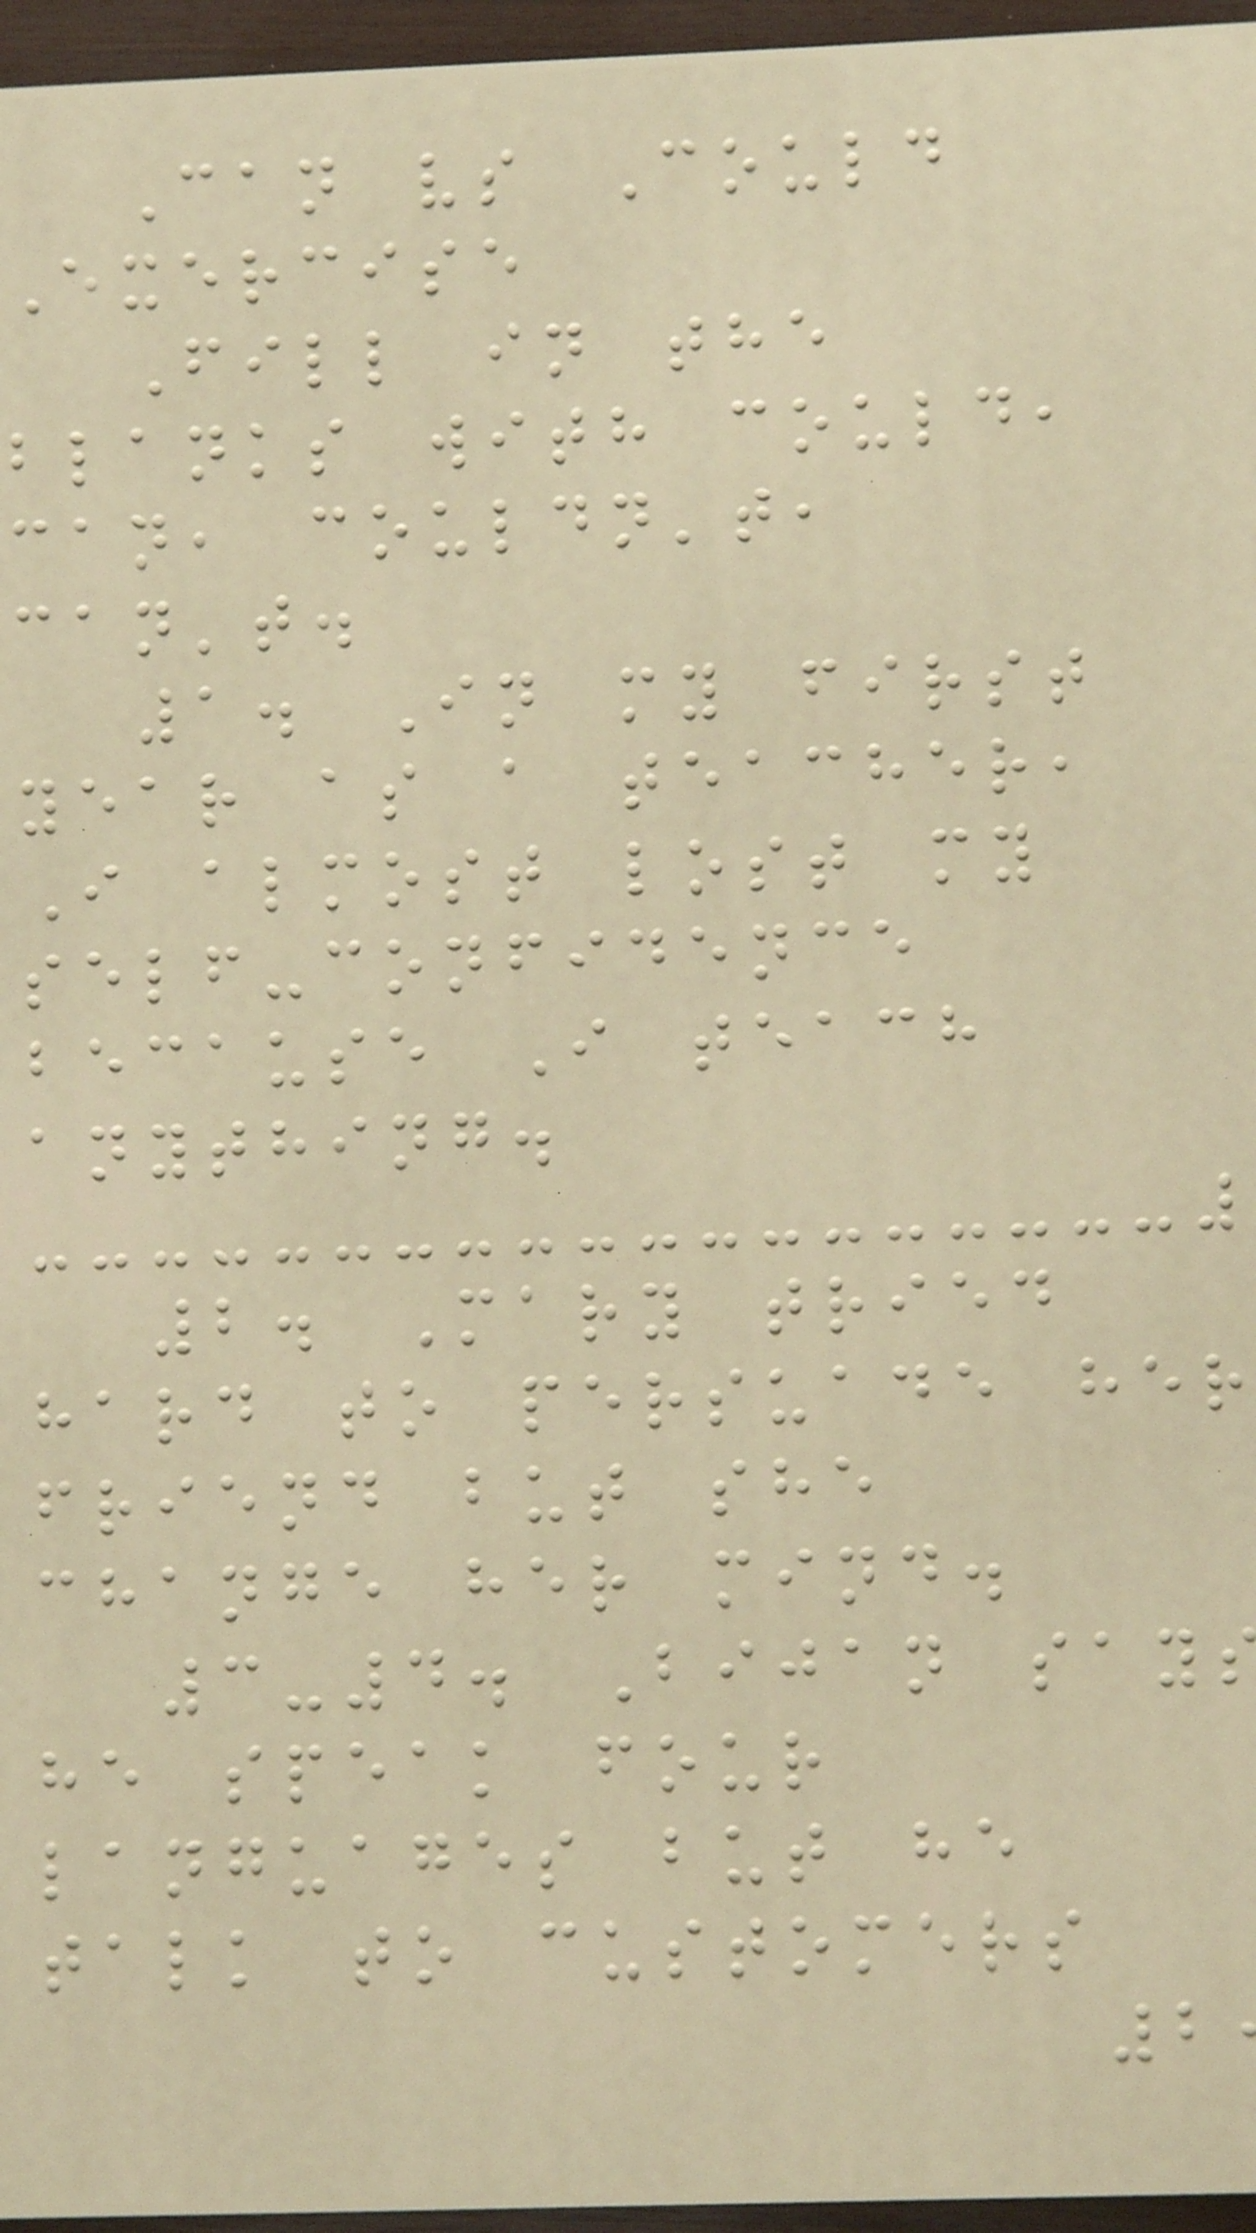Can vs Could
Exercise
Fill in the
blanks with could,
can, couldn't,
can't.
1. In my first
year as a teacher,
I almost lost my
self-confidence
because I teach
anything.
2. Mary tried
hard to persuade her
friend but she
change her mind.
3-4. Bijan say
he speak four
languages but he
talk to customers
